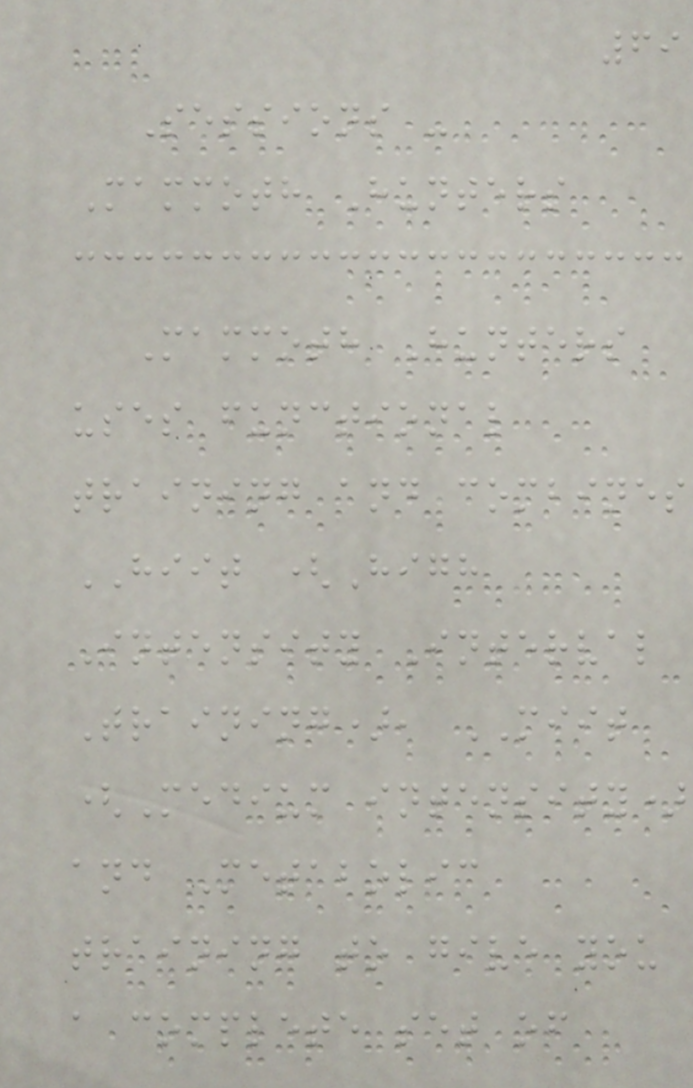69
Sessions -
Mammoth Hunters
Mammoth Hunters
uses functional
training and combines
HIIT (High
Intensity Interval
Training), MIIT
(Medium intensity)
and Metabolic
training to give you
a complete set of
